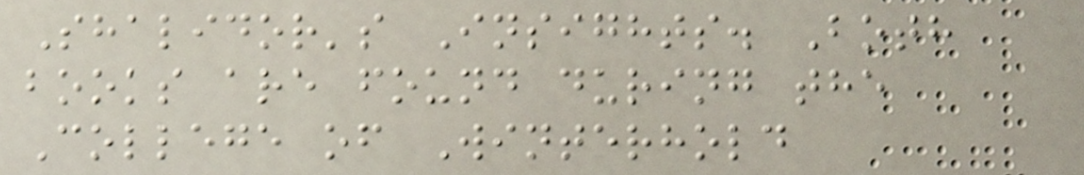Shalidor's Insights. Both
books are found during the
College of Winterhold
